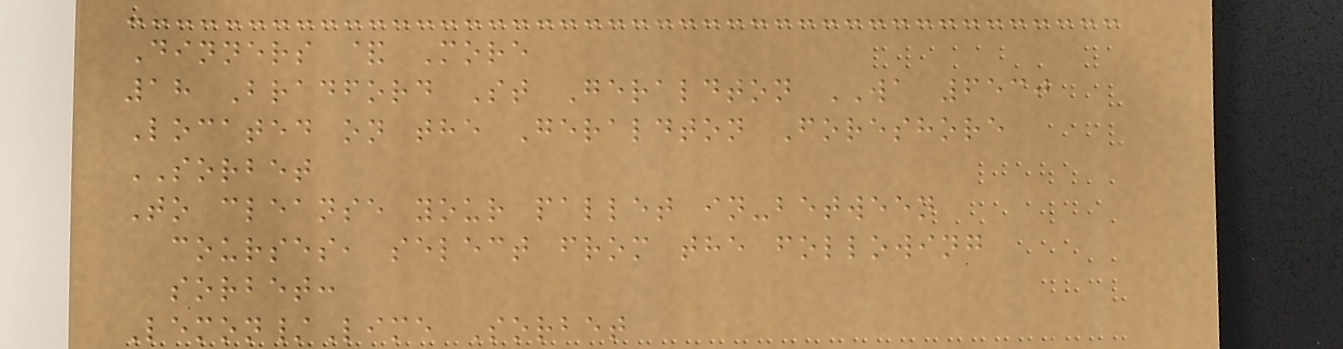Dinners & More
18 Bradford St Geraldton WA 6530
Located on the Geraldton Foreshore
SORBET
To cleanse your pallet in-between
courses, select from the following
sorbet:
Lemon/Lime Sorbet
